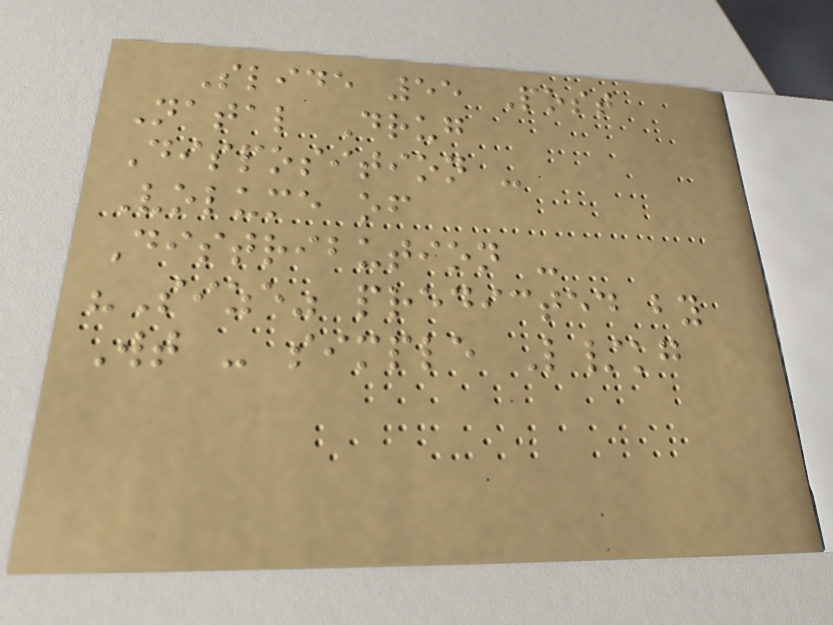Slide 55 Post
Natal Drug
Disposition -
Volume of
Distribution -
"Size" predicted by
Wt - simple L/kg
